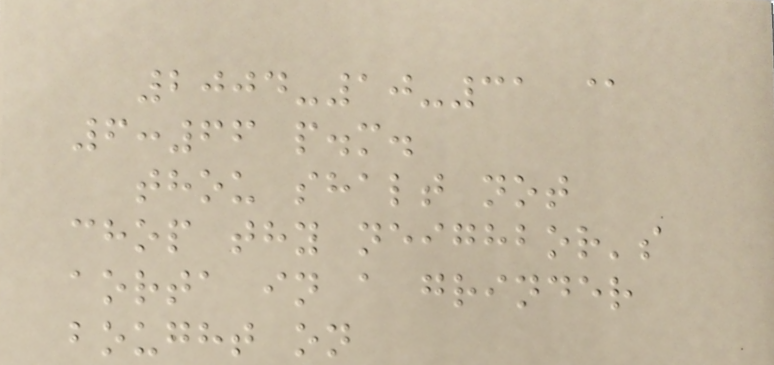2004-10-31 @
6:66 p.m.
thou shalt not
chop thy neighbor's
aorta in a grinder
bought on
